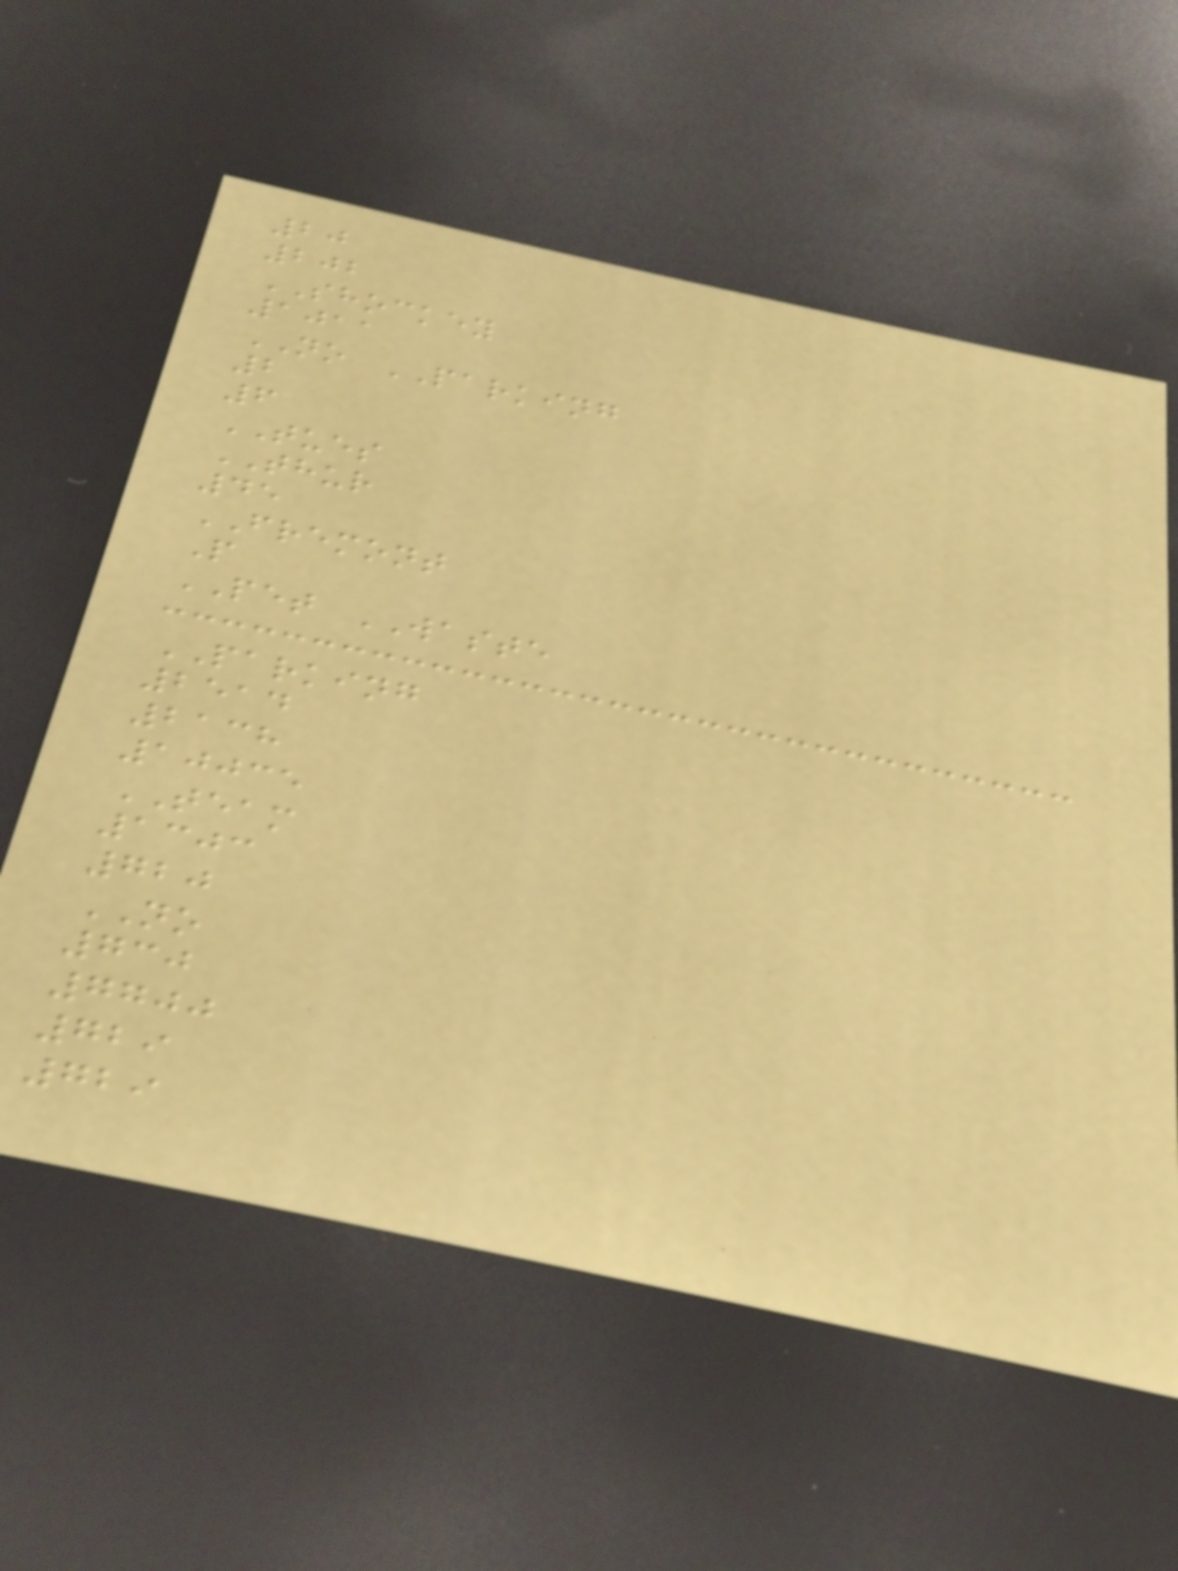20
202
SHOCKEY
1011
NO PARKING
2
6
TUES
THUR
45
FREMONT
P
PET WASTE
PARKING
2514
2138
10035
TEAM
1303
720
NO
730
7700
729
729
